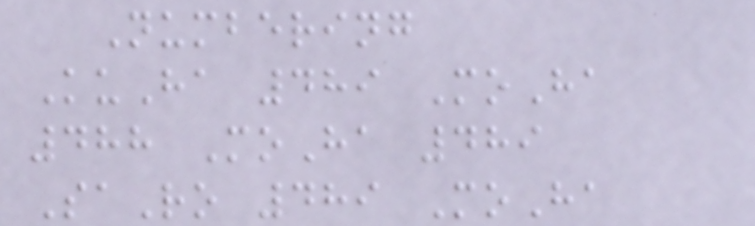Numbering
KuHa 489 MoHa
488 MoHa 489
SaRo 489 MoHa
